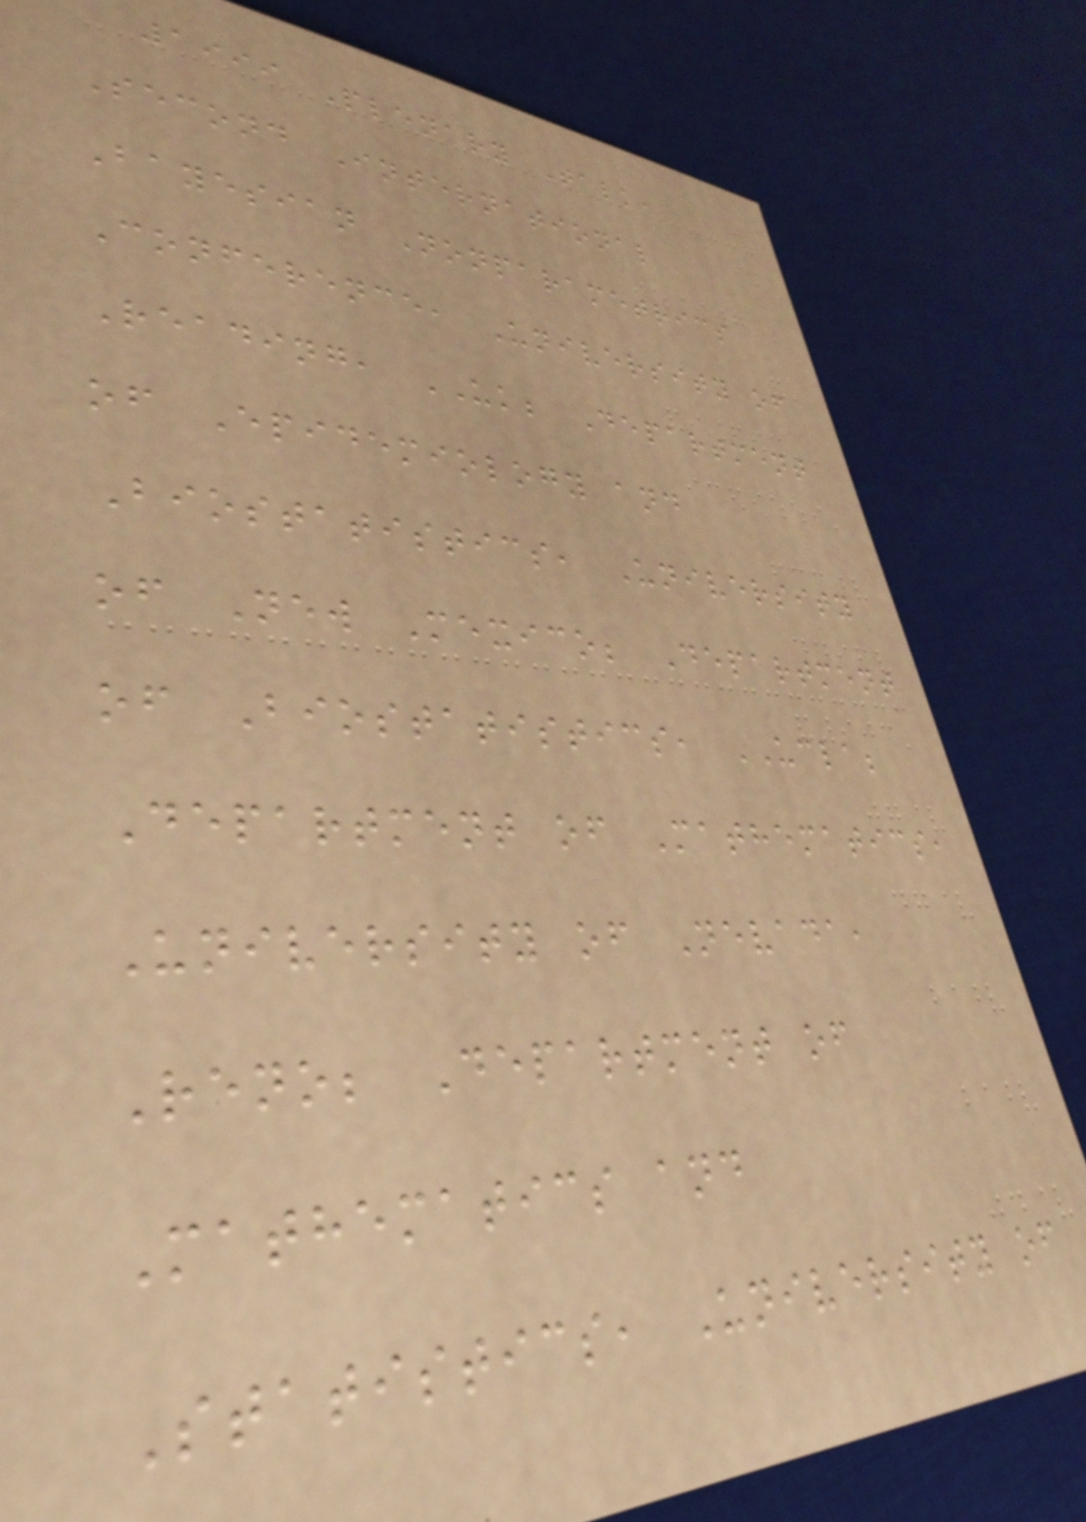1999 Plenary Talk,
Second International
Bayesian Nonparametrics
Conference, University of
Reading, UK; Department
of Epidemiology and
Biostatistics, University
of New Mexico; Department
of Biostatistics, UCLA;
Department of Mathematics,
University of Nevada,
Reno; Department of
Mathematics and
Statistics, University of
